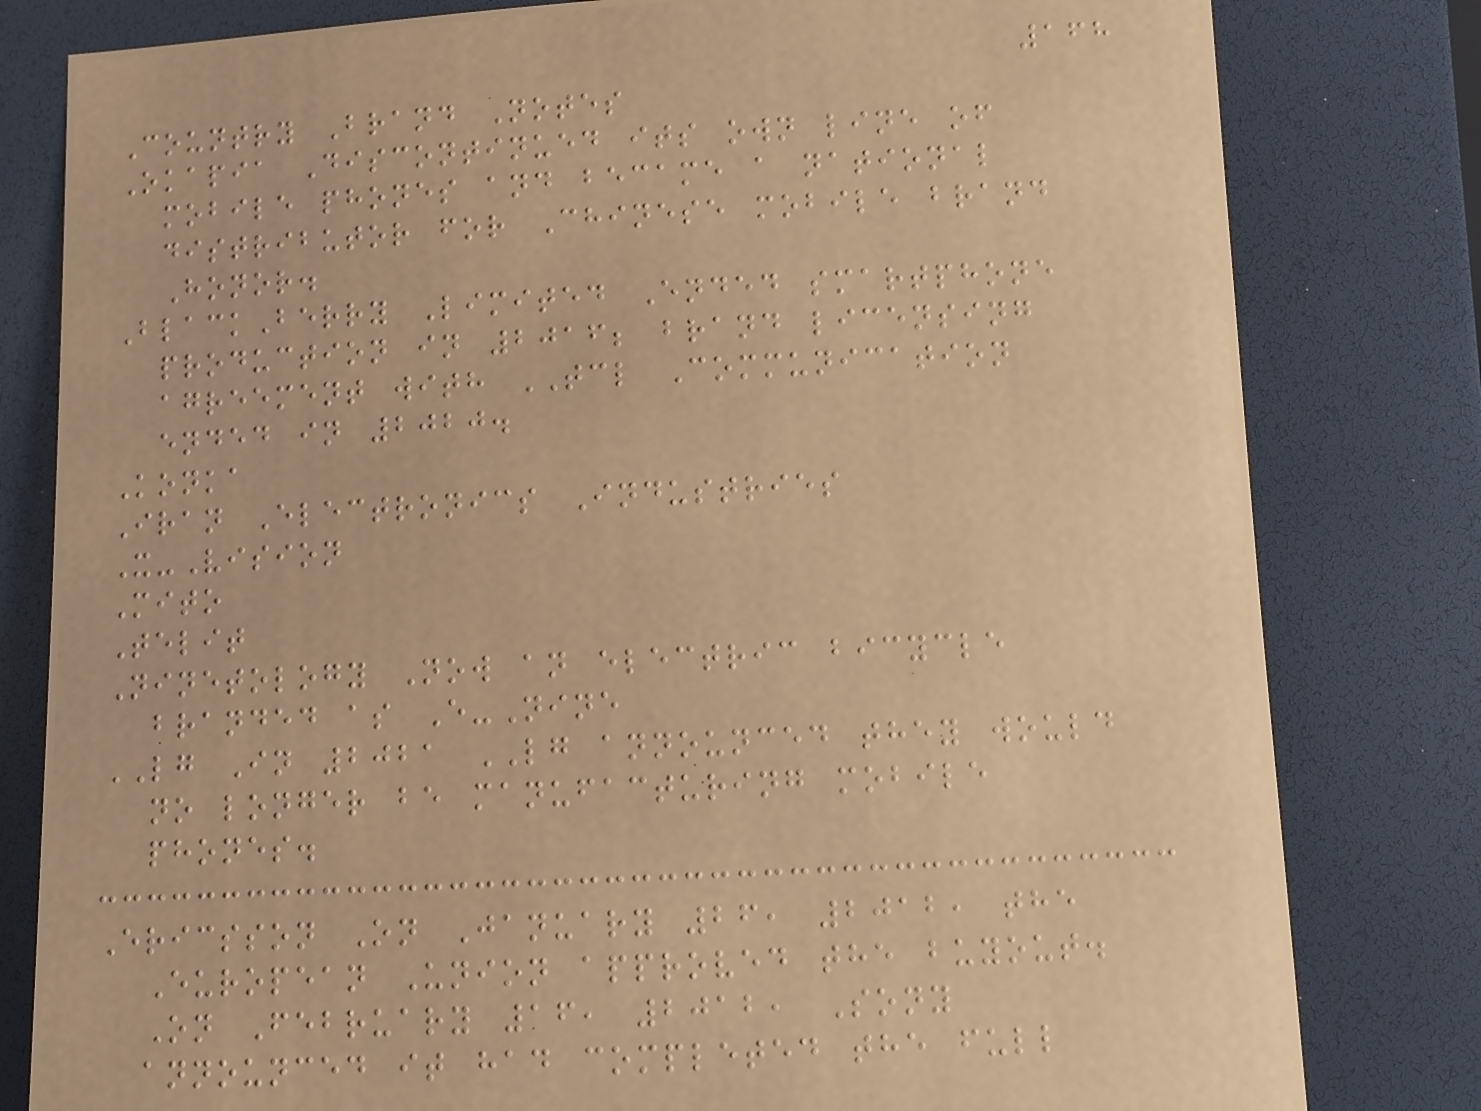168
Country Brand Notes
Okapia Discontinued its own line of
mobile phones and became a national
distributor for Chinese mobile brand
Honor.
BlackBerry Limited Ended smartphone
production in 2016; brand licensing
agreement with TCL Communication
ended in 2020.
Konka
Iran Electronics Industries
X-Vision
Mito
Telit
Ninetology Now an electric bicycle
branded as E-Nine
LG In 2021 LG announced they would
no longer be manufacturing mobile
phones.
Ericsson On January 26, 2012, the
European Union approved the buyout.
On February 16, 2012, Sony
announced it had completed the full
